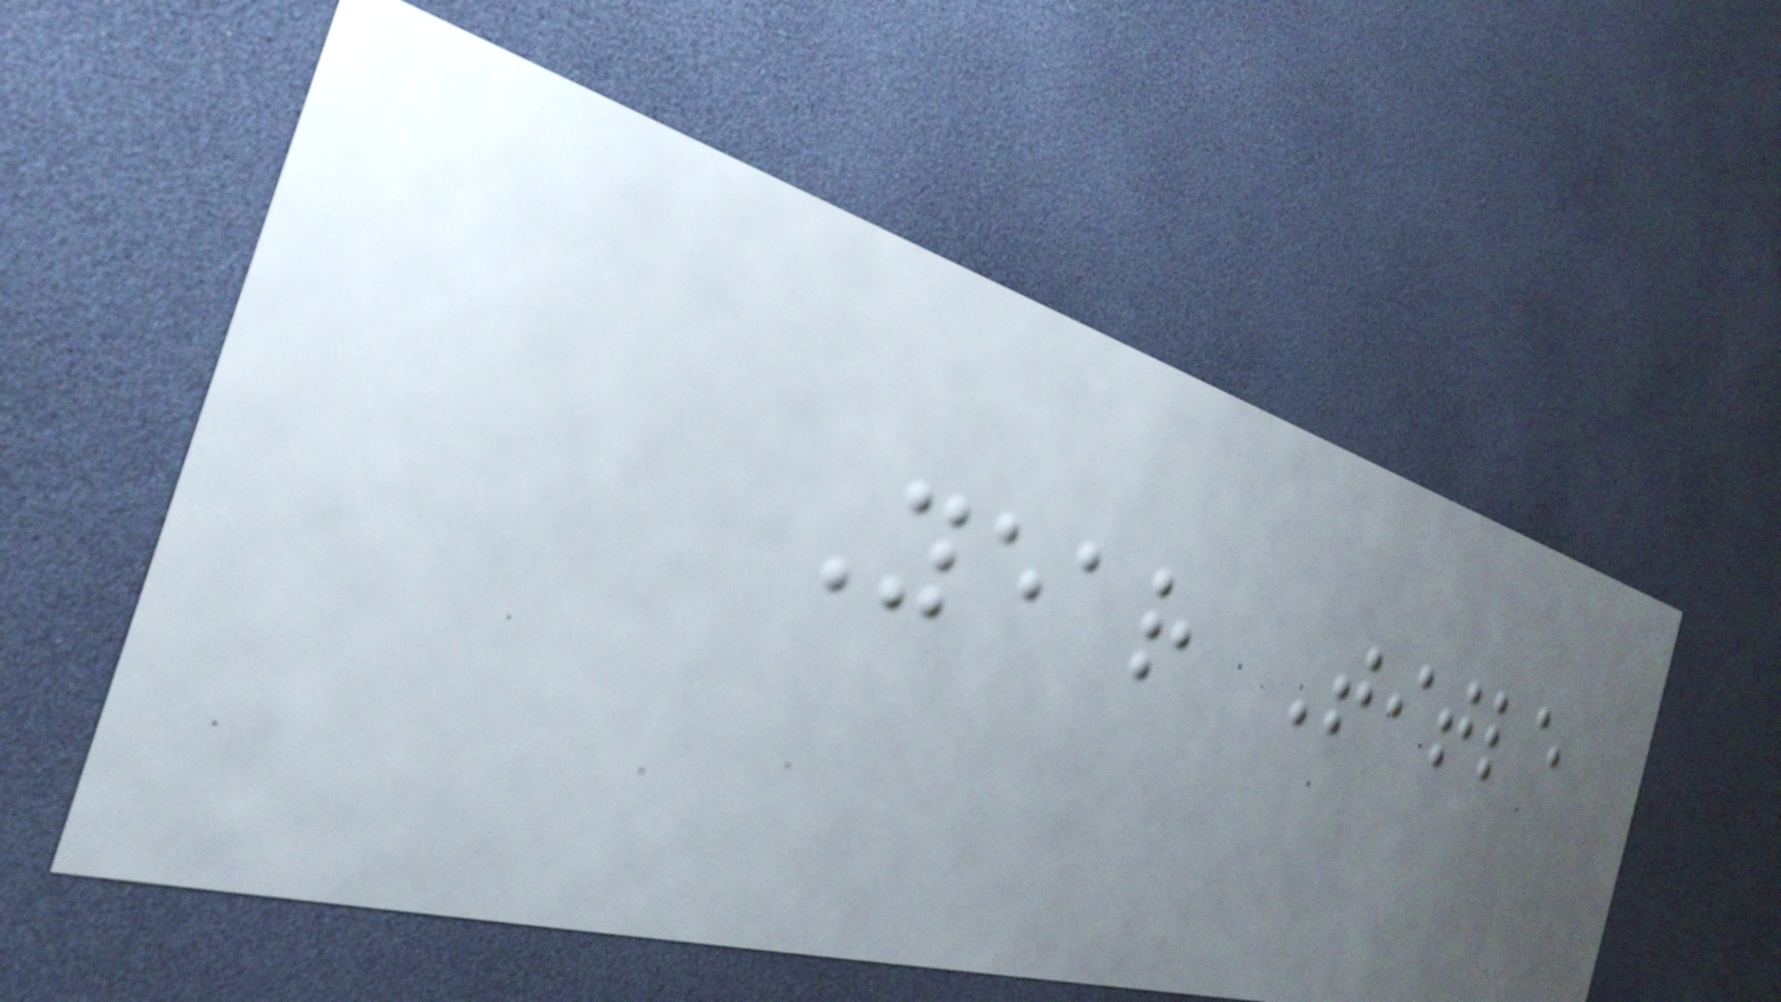Year Title
